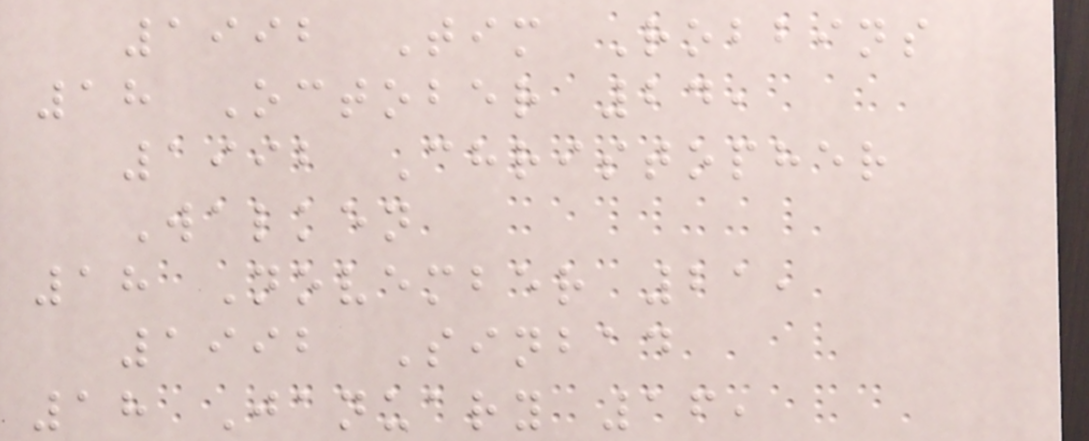1992 Tim Robbins
18 October 24,
1992 Christopher
Walken
18 November 21,
1992 Sinbad
18 January 16,
